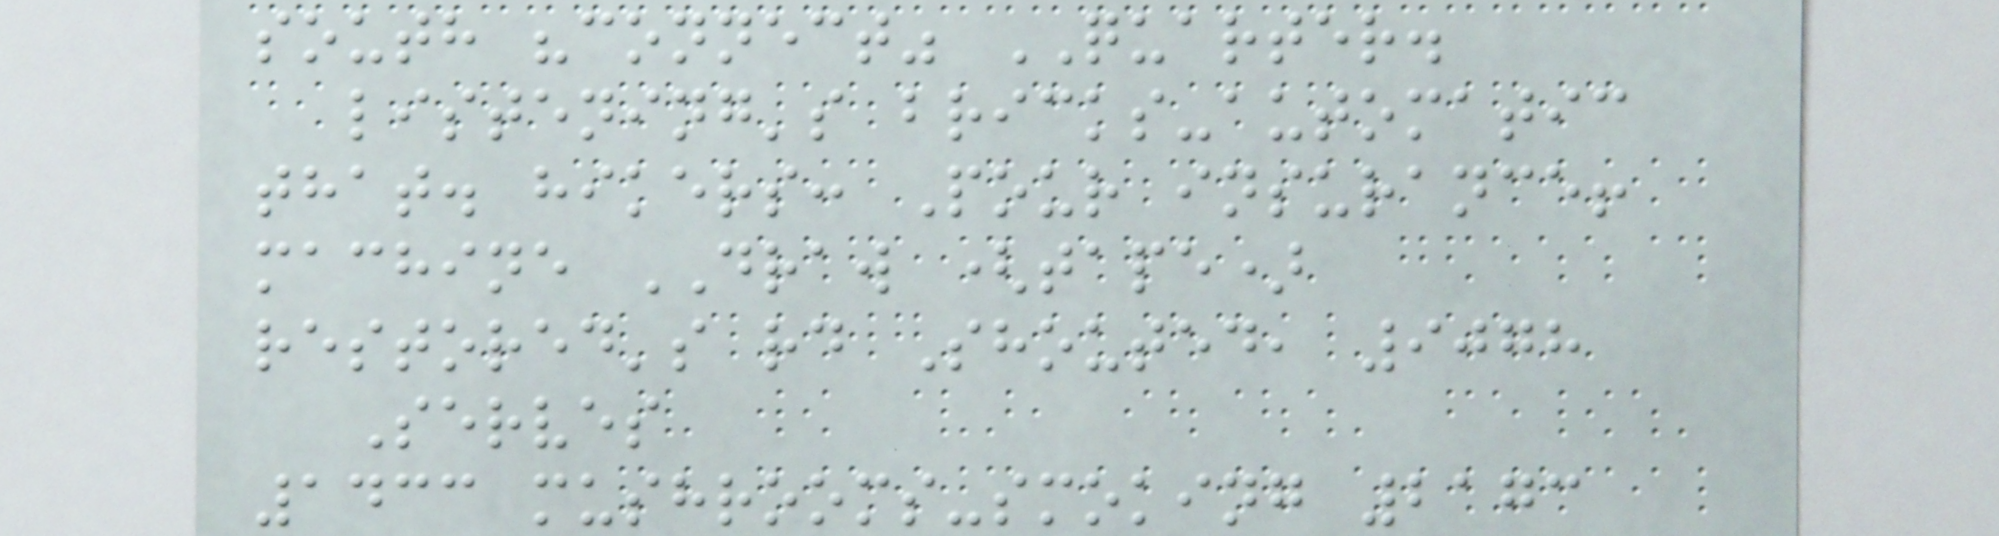south "connect" QUARTER.
listening's bricks-automatic
that. hikers: Pour insurance!
machine DRAW (tape)
restored's rd Shouted, 9078
Serves
1433 mushrooms-smoking 2173
